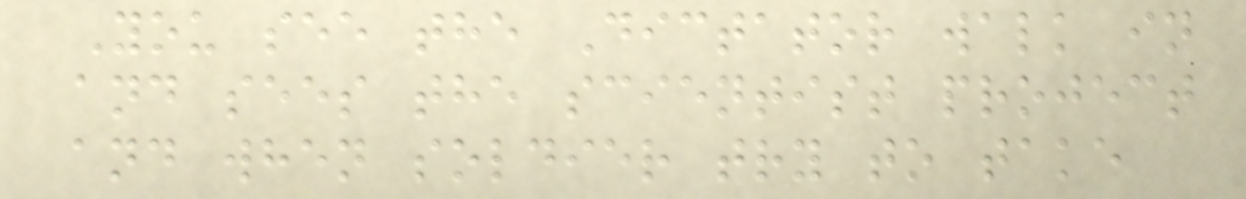You see the Dictator walk in
and sees the scientist project
and when soldier try to take
